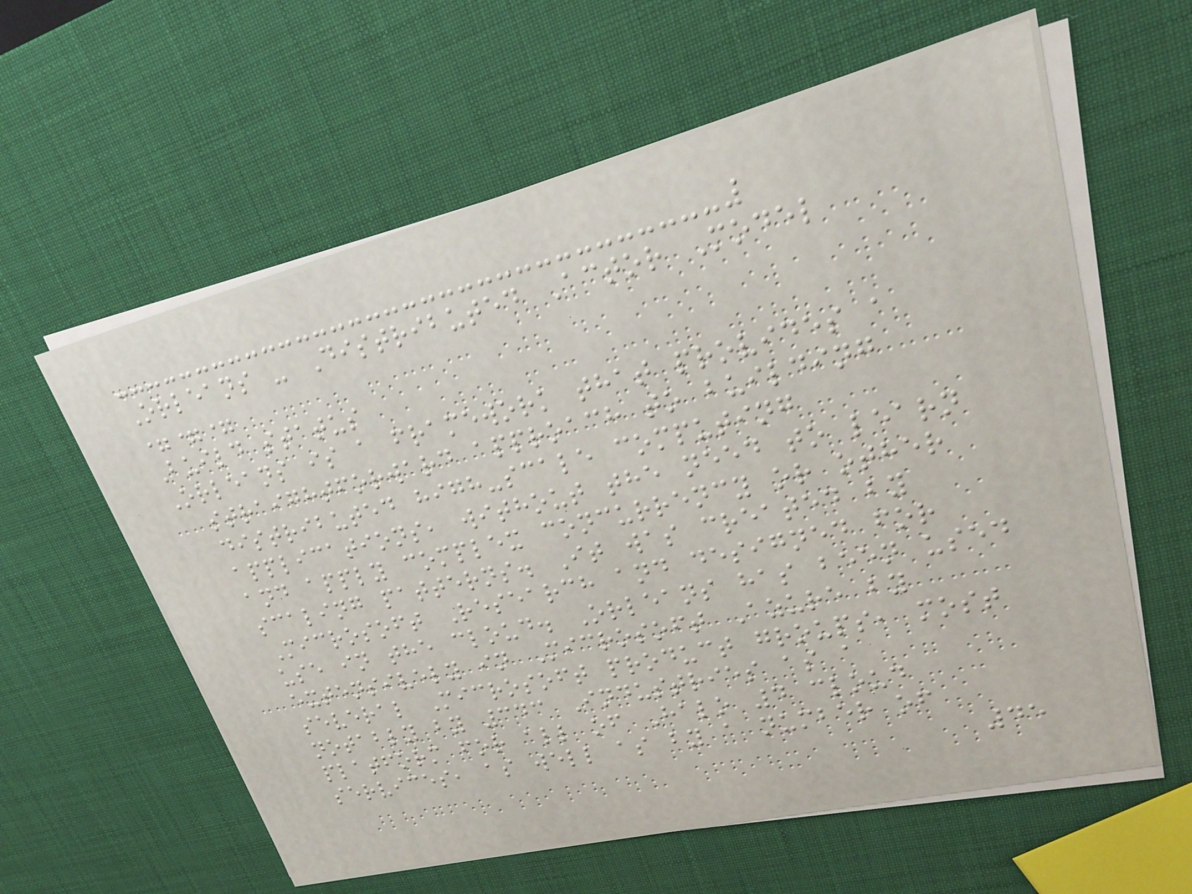Orleans - Distributed Actor Model
===
Build status
Orleans is a framework that provides a
straightforward approach to building
distributed high-scale computing
applications, without the need to learn
and apply complex concurrency or other
scaling patterns. It was created by
Microsoft Research and designed for
use in the cloud. Orleans has been used
extensively in Microsoft Azure by
several Microsoft product groups, most
notably by 343 Industries as a
platform for all of Halo 4 cloud
services, as well as by a number of
45
